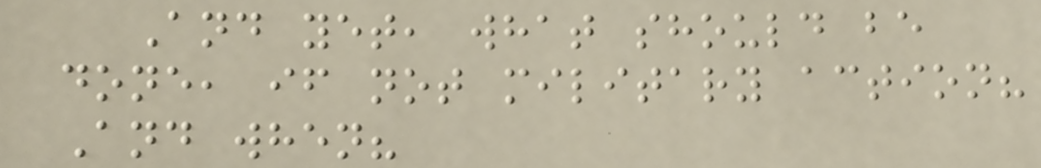And yet, what should be
done, if not military action?
And when?
